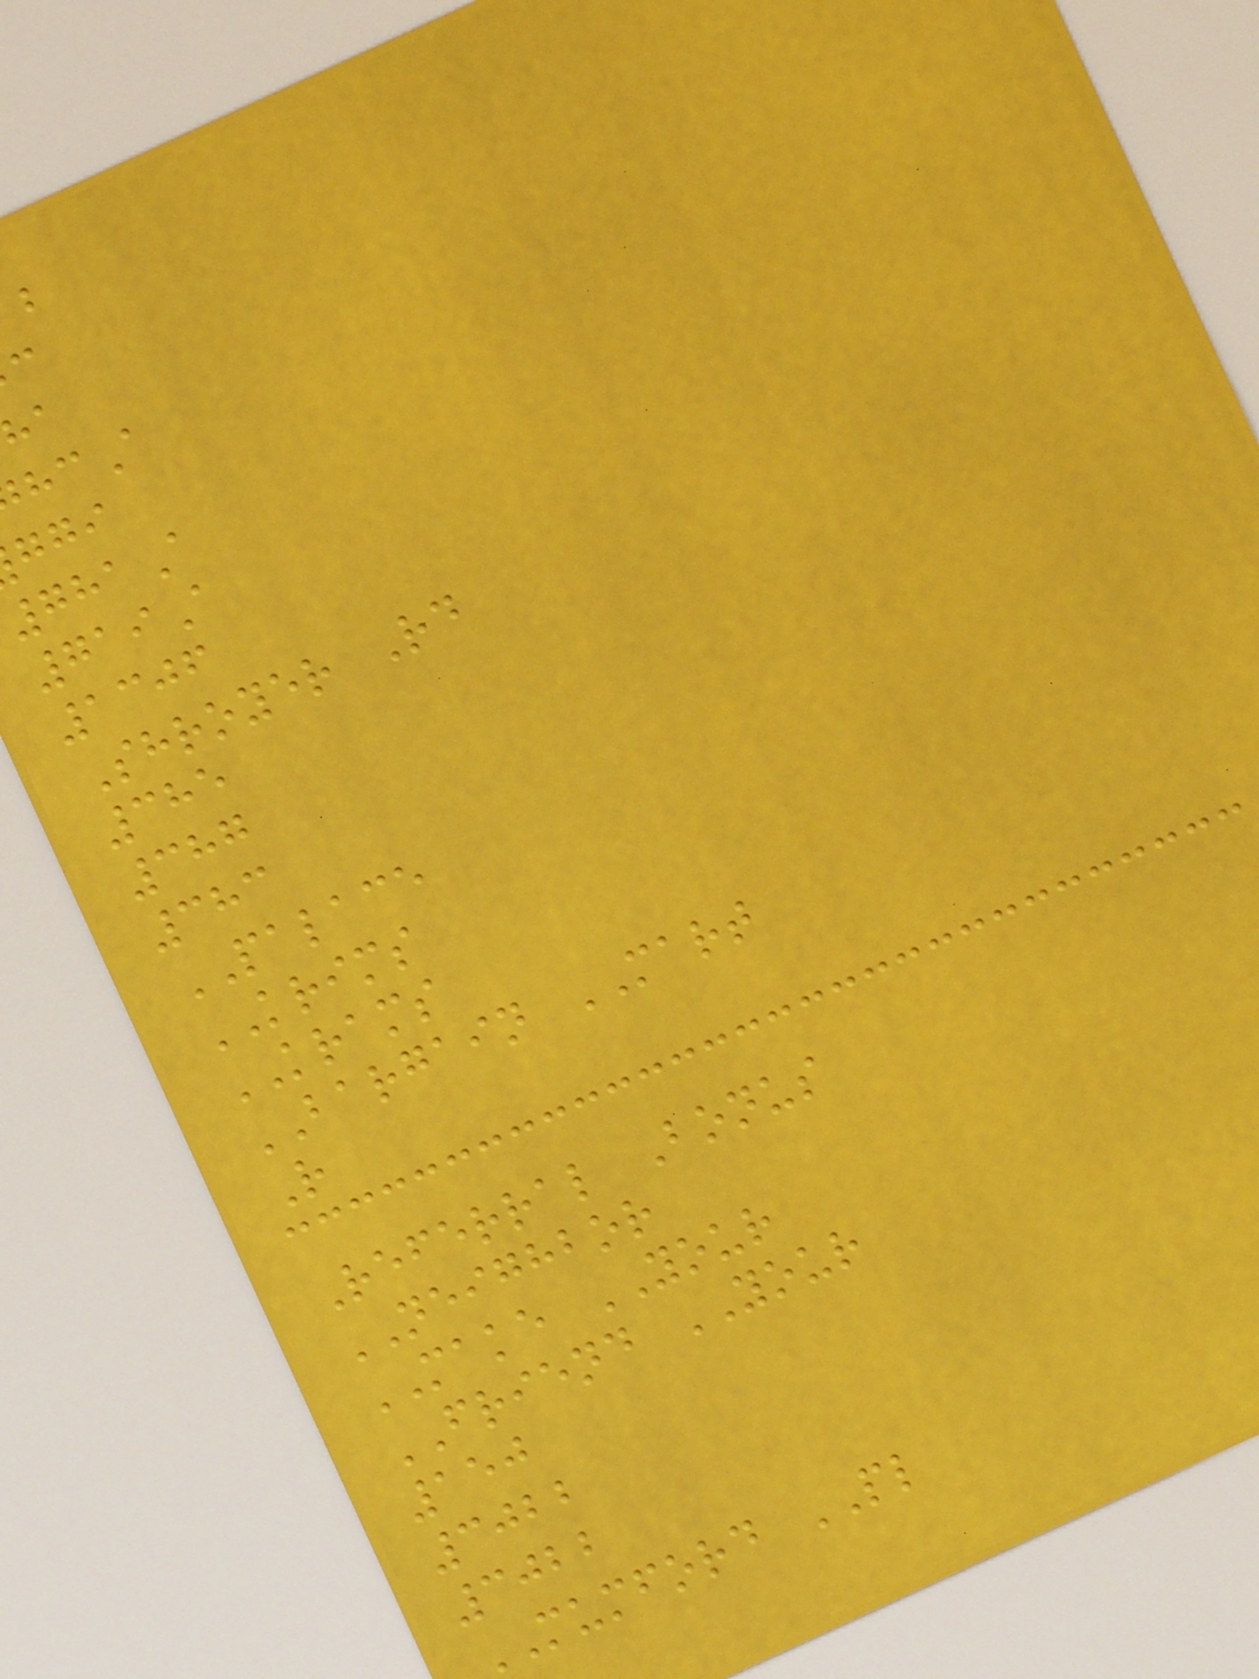781A
719A
1306
Shroyer Rd
385
387
383
PALACE
KRIMS
KRAMS
BARGAIN MART
R
Referral Bonus
NEIGHBOR
MAKE YOUR
FRIEND YOUR
150
3022
3022
mumford PL
